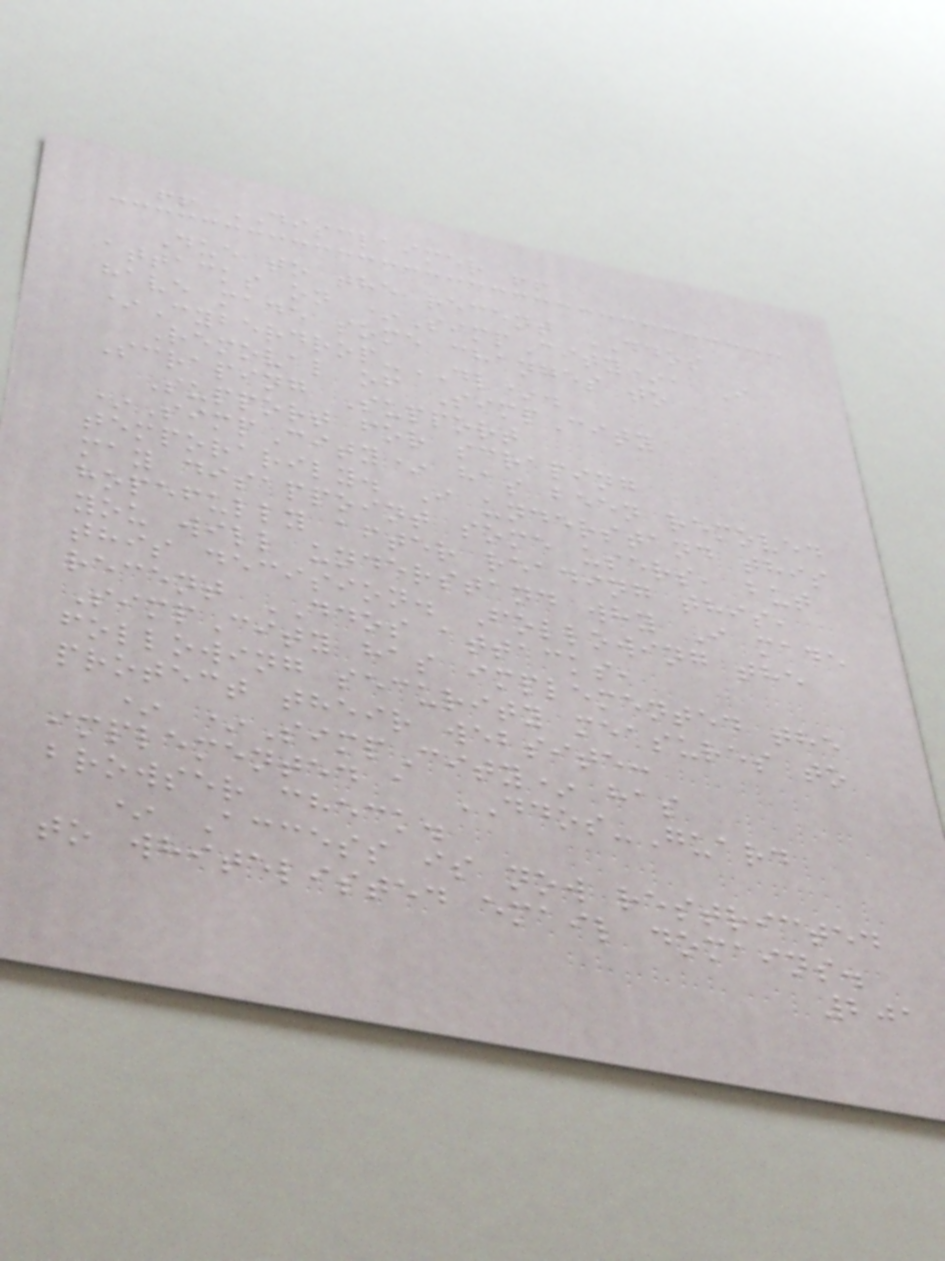!! DISCLAIMER !!
Due to the recent DDOS
attacks on *SimpCity*, I
have made some changes to
*Cyberdrop-DL*.
Removal of SimpCity
Scraping Support
Support for scraping
*SimpCity* has been removed
temporarily. I understand this
may disappoint some users, but
hopefully after reading this,
you will understand why I made
this decision. Following the
recent DDOS attacks,
SimpCity has implemented the
following security measures to
protect their website:
* *SimpCity* has
implemented a DDOS-Guard
browser check.
* Access is now restricted
to whitelisted email domains.
201
